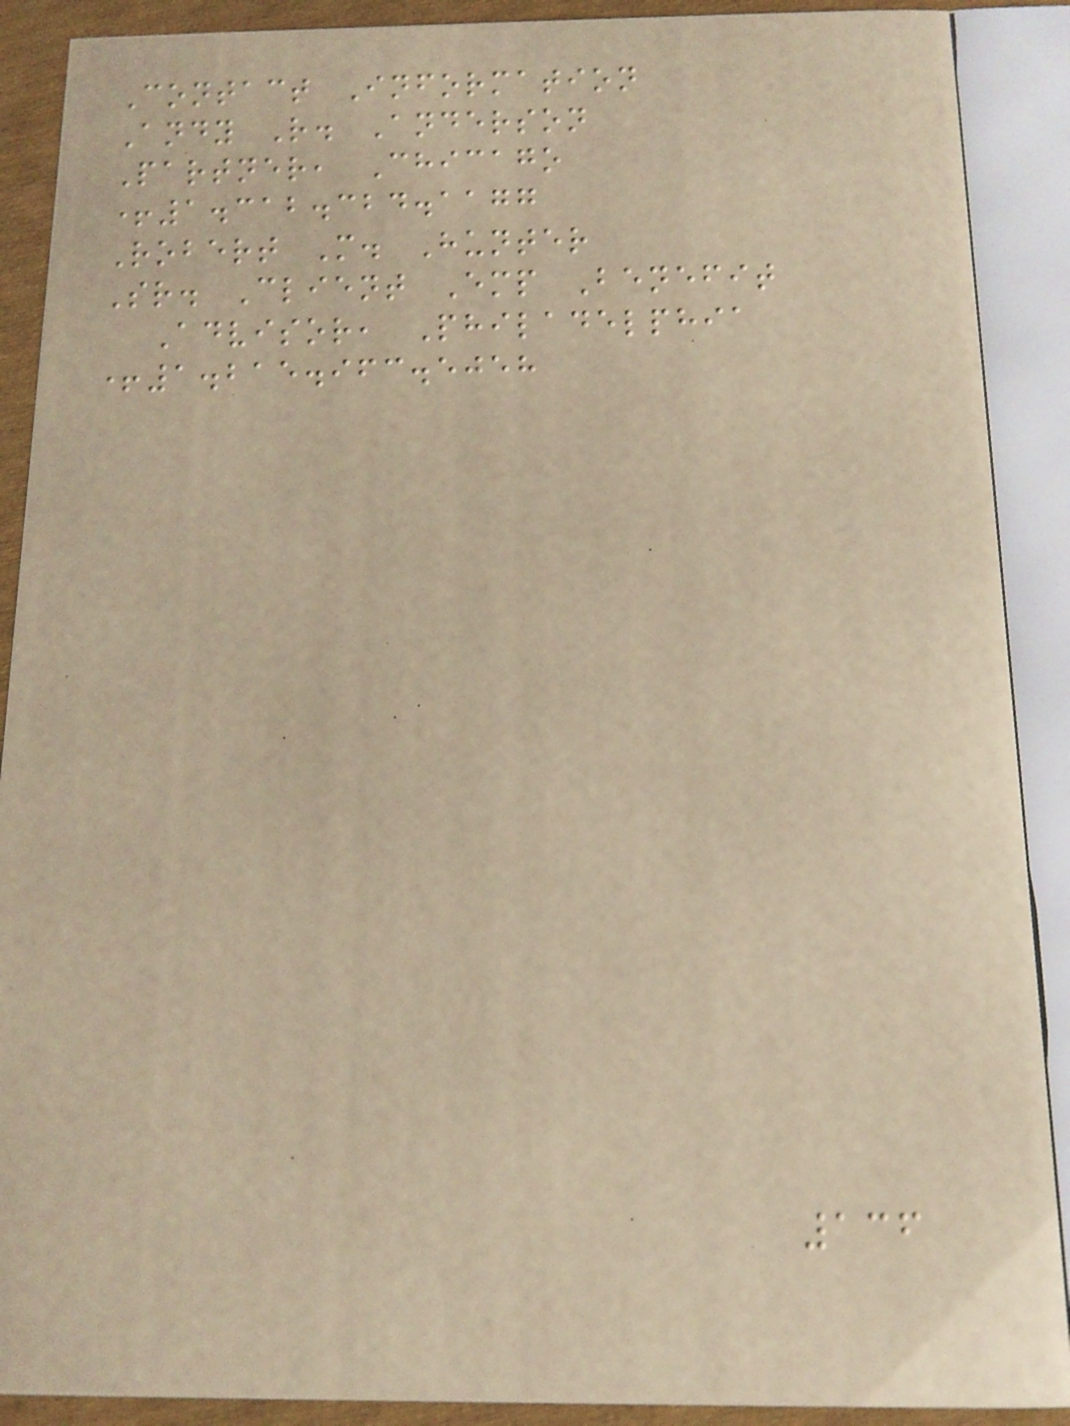Contact Information
Andy R. Anderson
Partner, Chicago
+1.312.324.1177
Robert M. Hunter
Sr. Client Emp Benefit
Advisor, Philadelphia
+1.215.963.5058
136
